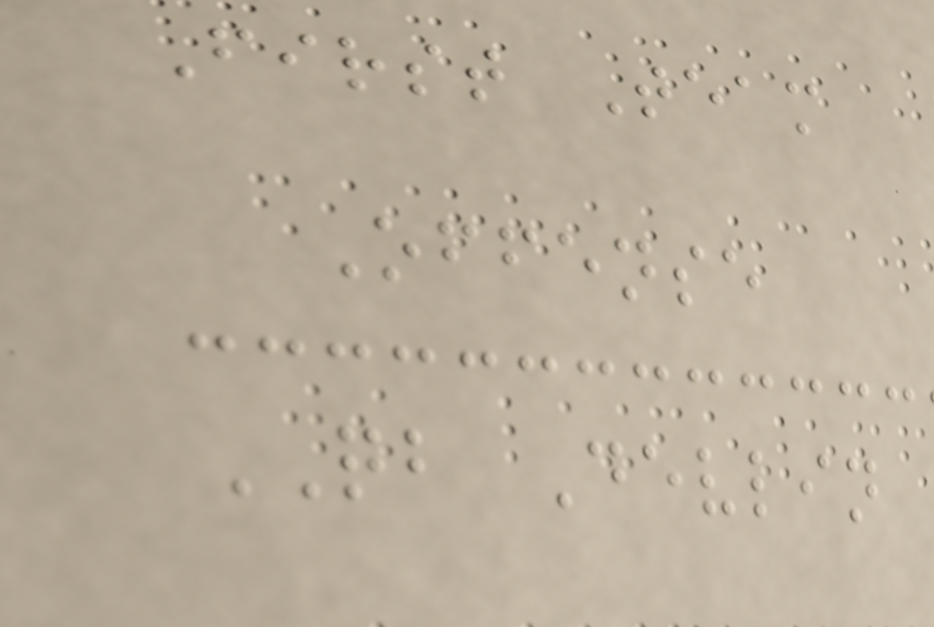First Team
Offense
QB Devlin
